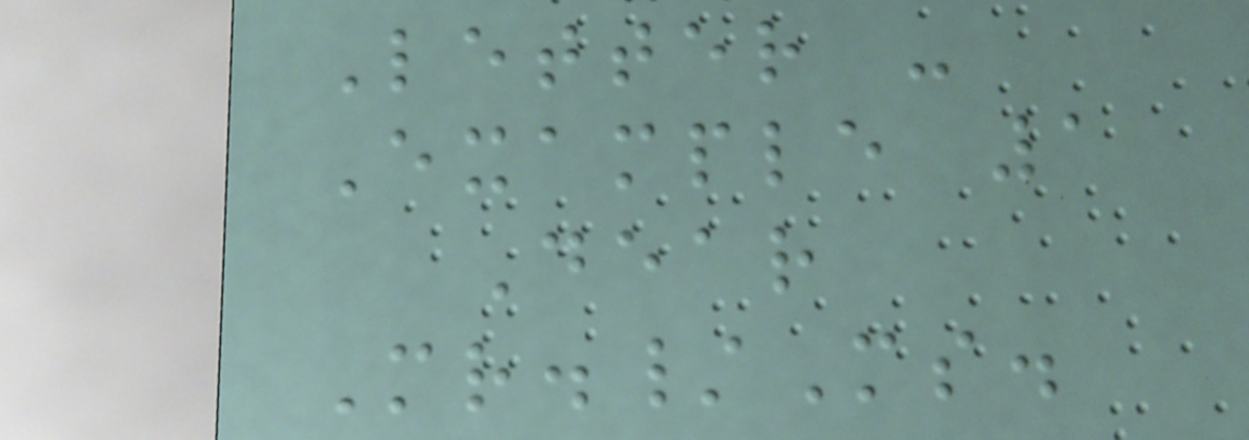Letter -
Example 1
Dear
Mr./Ms.
